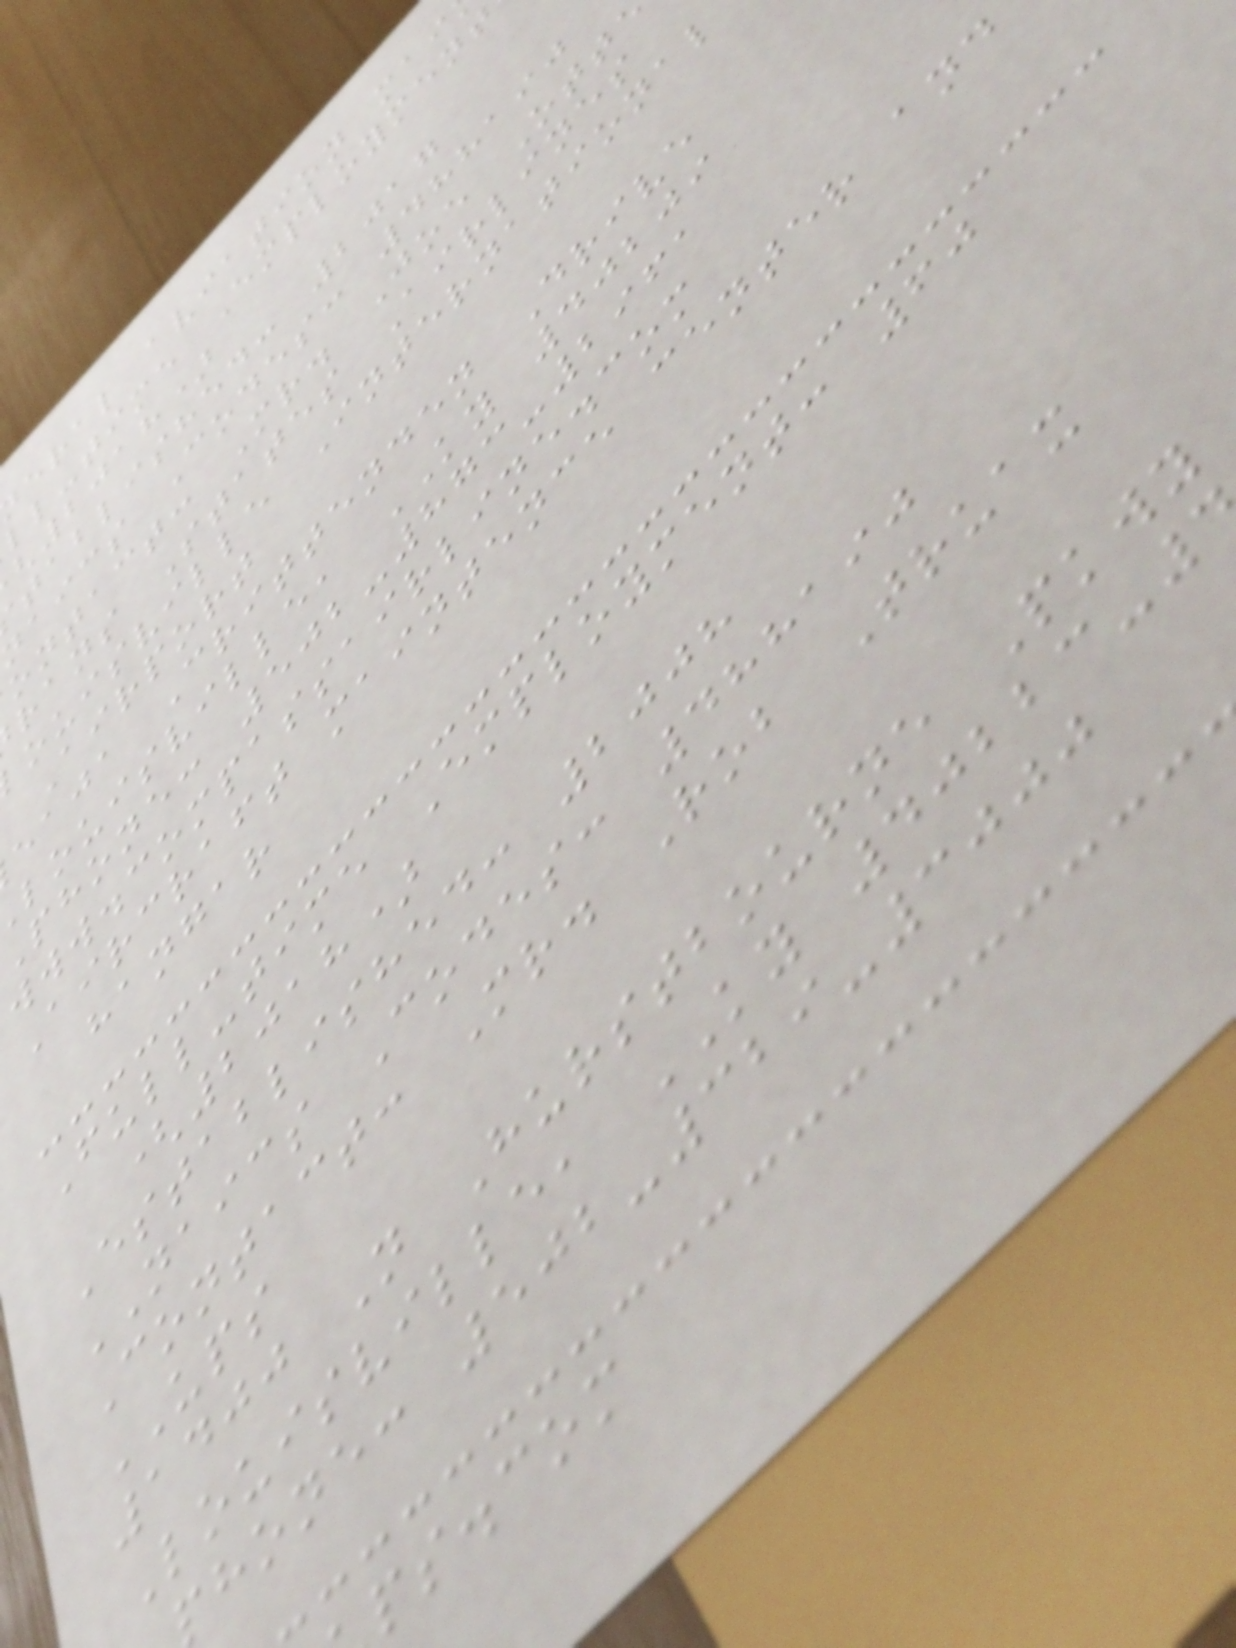eral aviation mai
ll-time Employment
2018)
tablished: 2017
aics Codes: 488190
ontact: Mr. Joe Ott
rans States Airlines
ouisville International
Airport
eaja Crittenden Drive
louisville, KY 40209
phone: 502-873-2961
www.compassairline.com
Aircraft maintence center and
hangar
Full-time Employment: 60
(2018)
Established: 2008
NAICS Codes: 488190
Contact: Mr. Rob Truax
UPS
1400 N Hurstbourne Pkwy
Louisville, KY 40223-
hone: 502-329-3000
ps.com
